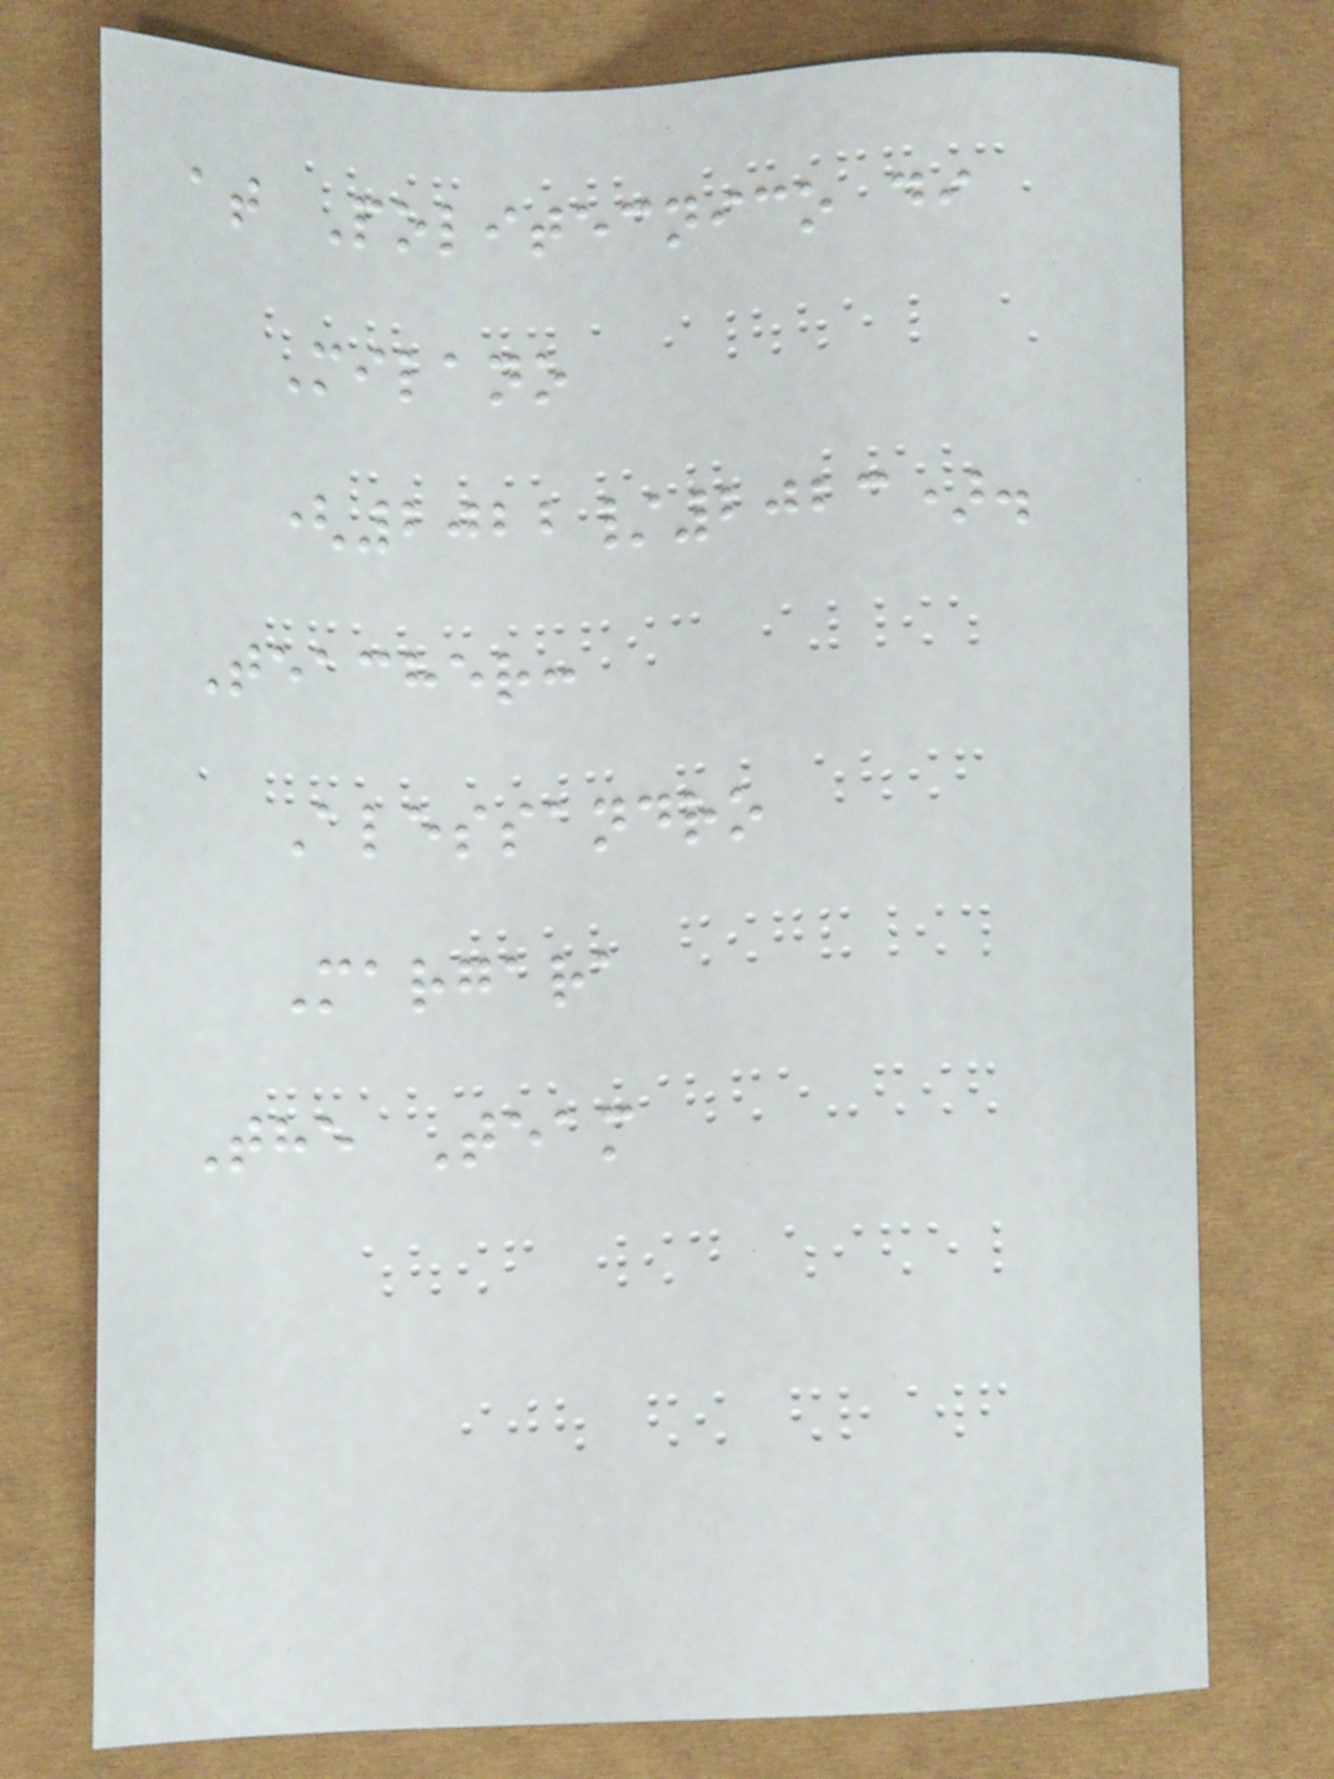at Politecnico di
Milano
(2022/2023).
Teacher:
Alessandro
Margara
The Team
